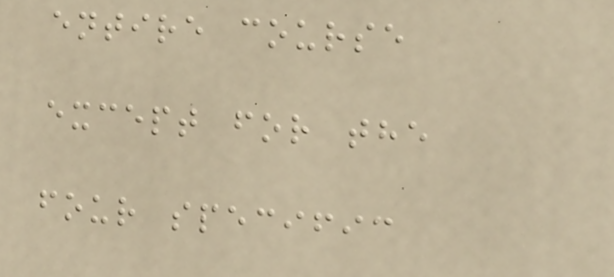entire course
except for the
four specific
